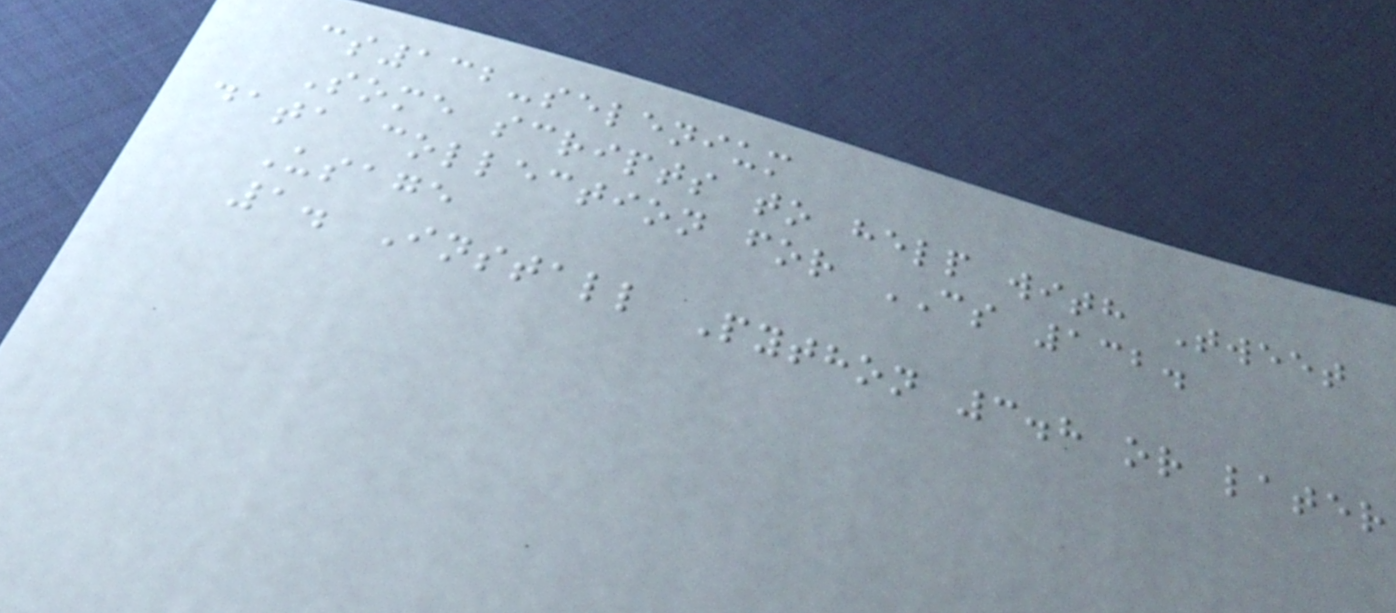cs132-selenium
Some scripts to help with Tweet
data collection for CS 132.
Usage
1. Install Python 3.8 or later
